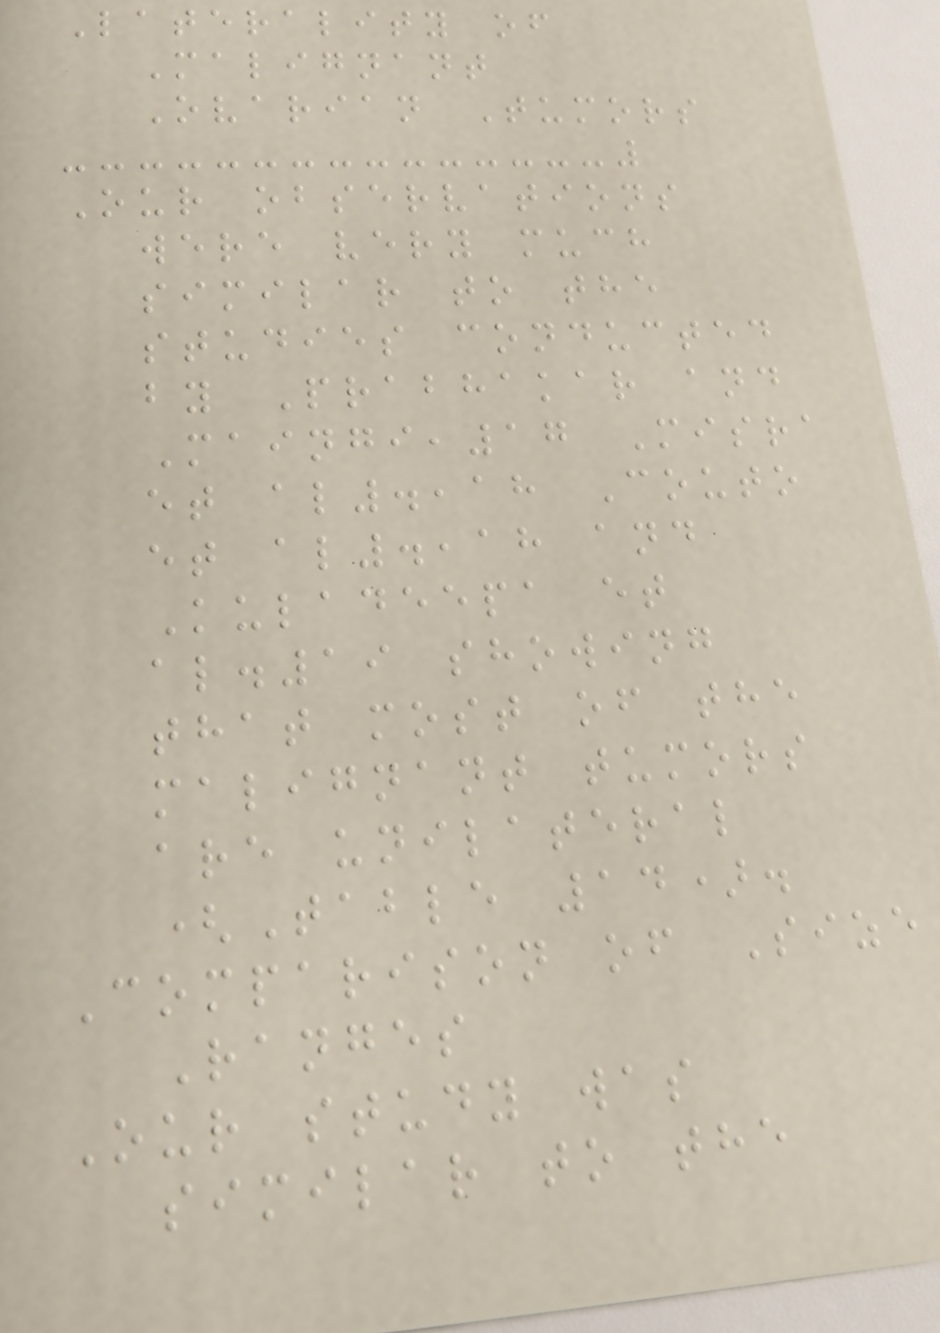Laterality of
Malignant
Ovarian Tumors
Our observations
were very much
similar to the
studies conducted
by Prabhakar and
Maingi,17 Misra
et al.,18 Couto
et al.,18 and
Kuladeepa et
al.19 showing
that most of the
malignant tumors
are unilateral
(Table 14).
Comparison of Size
Ranges
Our study was
similar to the
